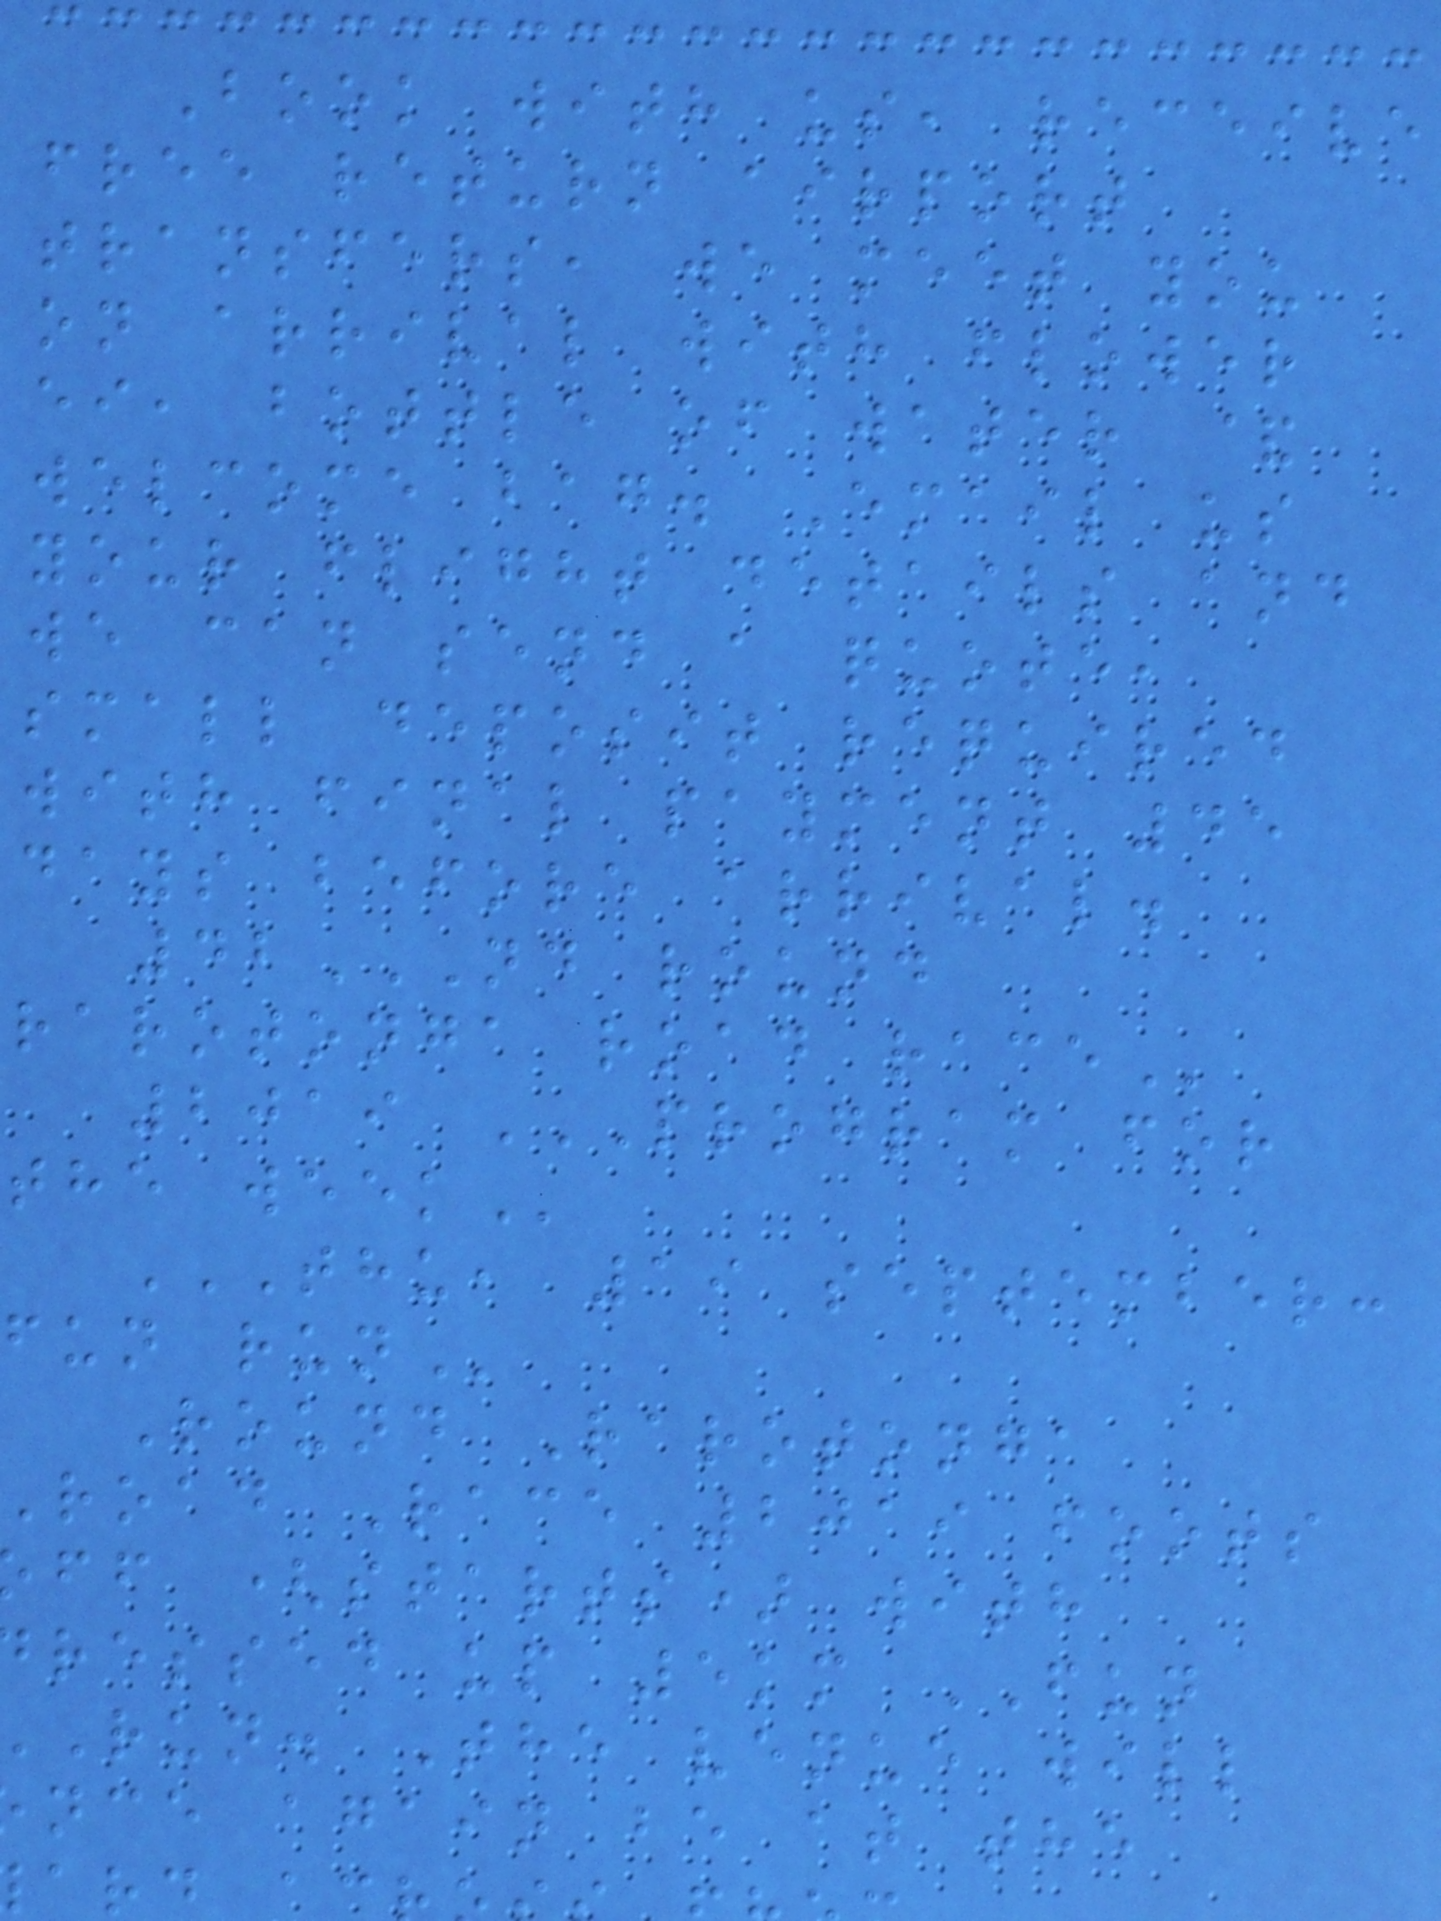Book with us, receive
free return airport
transfers, we meet you
on arrival with flower
ei, bottle of water &
welcome bag. Email us
your flight details and
we can send a quote,
small deposit required
with final payment 45
days before arrival.
42ND ROUND
rarotonga road
2019 PROGRAM FOR
THU, 19 SEPTEMBER:
Round Rarotonga
road Race 2019 foots
ff (starts) with
ressed up 5km FUN
run. The venue will
nce again be at the
